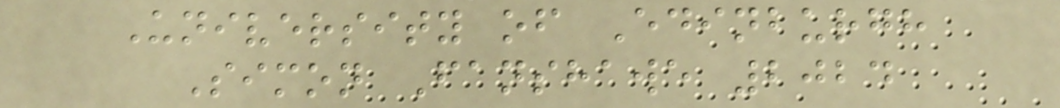University of Edinburgh
Simon Fanshawe 2024
